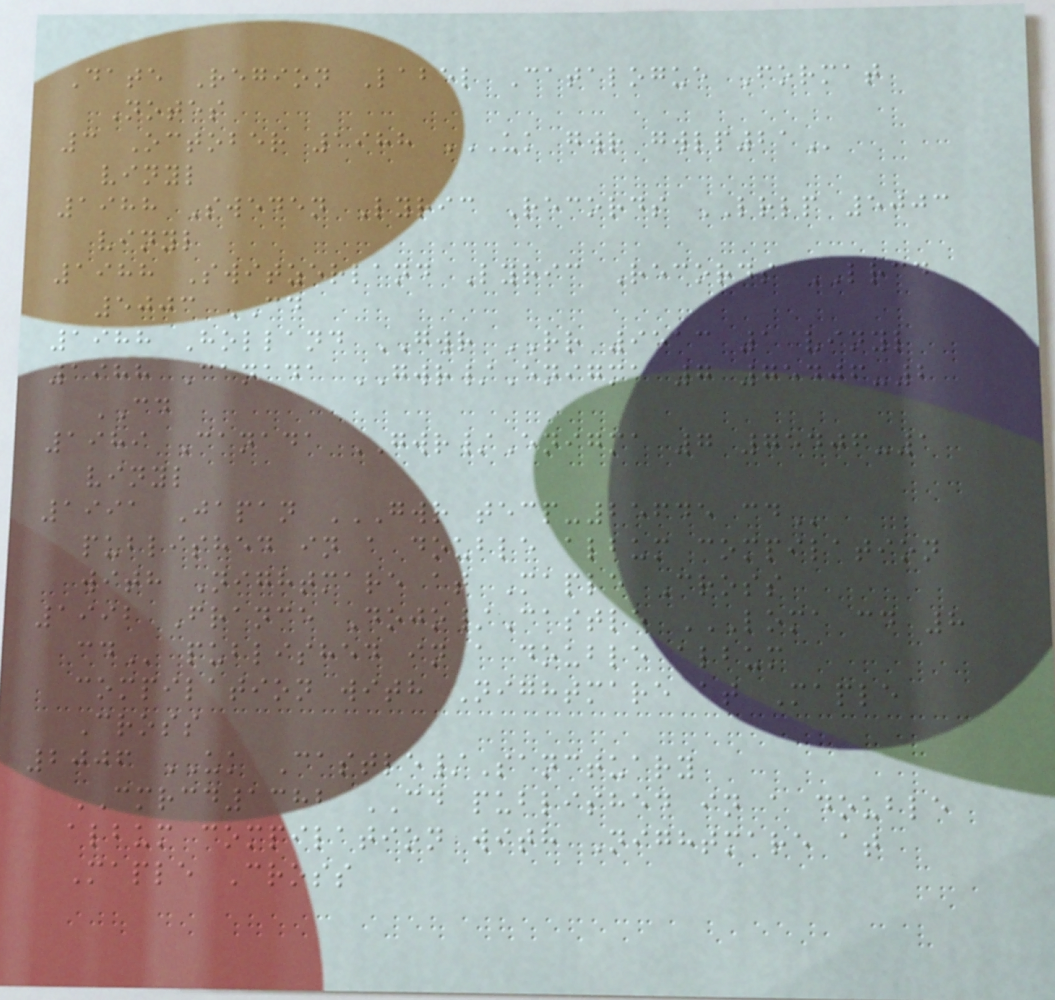Date Region Label Catalogue Format
Notes
3 October 1988 UK GWR GWLP21
vinyl
1988 Sweden Lyric Records LRLP 5003
vinyl
1988 Switzerland Lyric Records LRCD
5003 CD
1988 Holland GWR RR 9513 1 vinyl
1988 Canada GWR/Enigma 7 75406-2
CD
1989 Canada GWR/Enigma 7 75406-1
vinyl
1991 Japan GWR TECP-25645 CD
published in a double album compilation
with Nightmare at Maple Cross
1992 France Dojo/Castle LOMA CD 8
CD published in a double album
compilation with Nightmare at Maple
Cross
2006 UK Castle/Sanctuary
CMRCD1382 CD published in a double
album compilation with Nightmare at
Maple Cross
